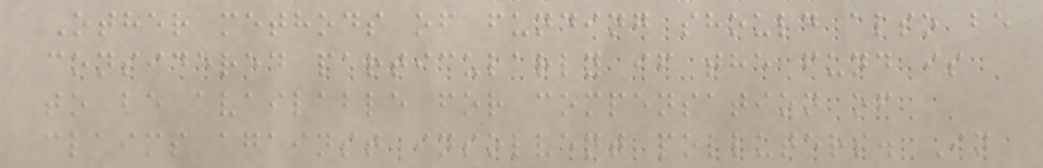Other methods of funding should also be
considered particularly if the fund is
to be available for compensation of
claims against insolvent polluters. In
